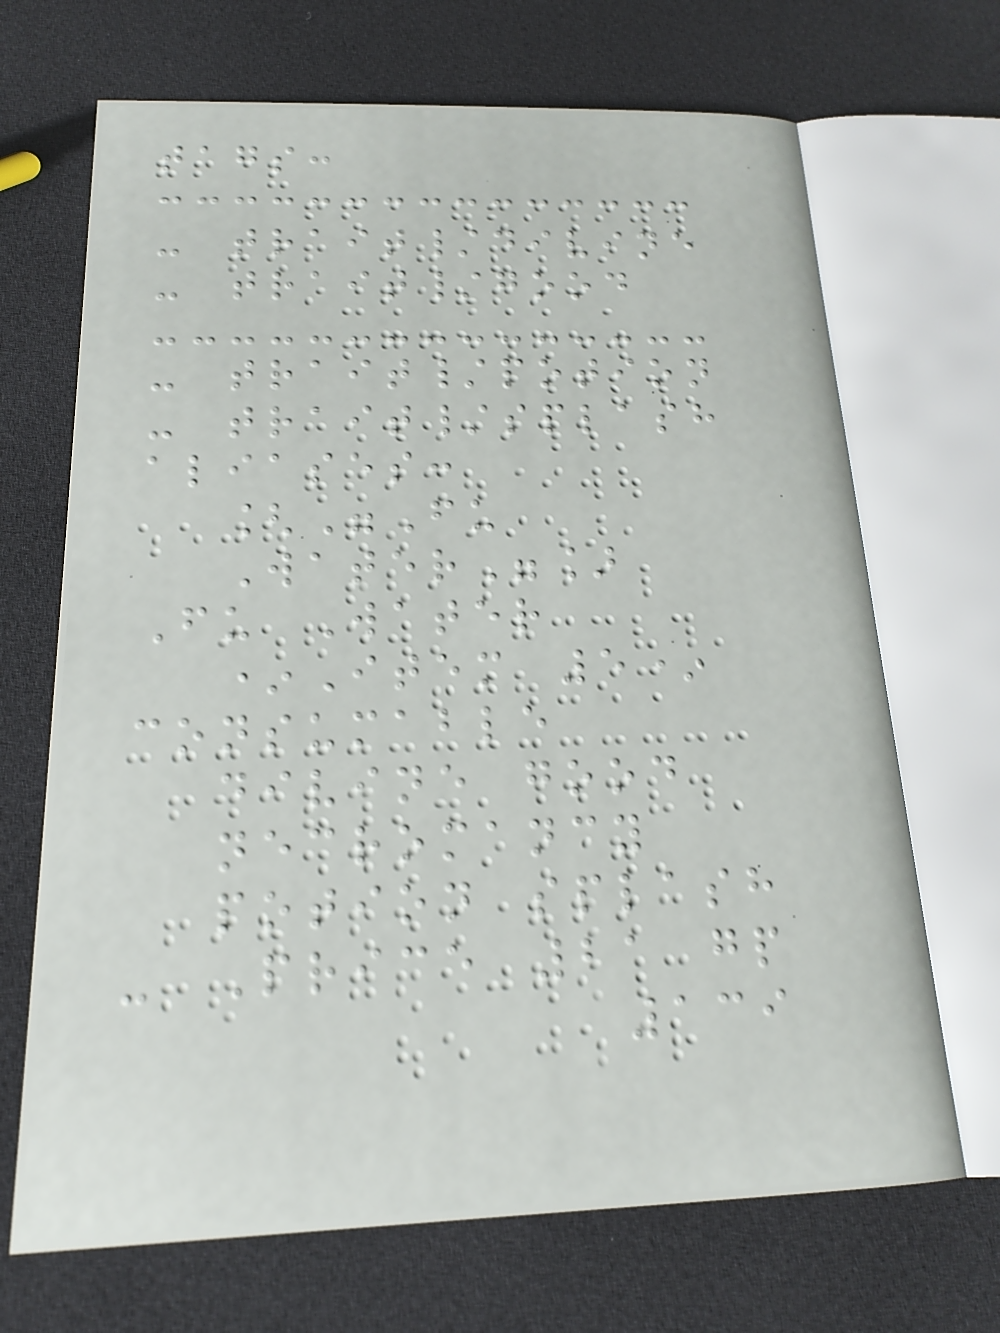tags:
- trait/divine
- trait/good
- trait/potion
- trait/splash
aliases:
["Fu
Water"]
Fu Water
*Item 5*
consumable
divine good
necromancy
potion splash
- Price 21 gp
139
